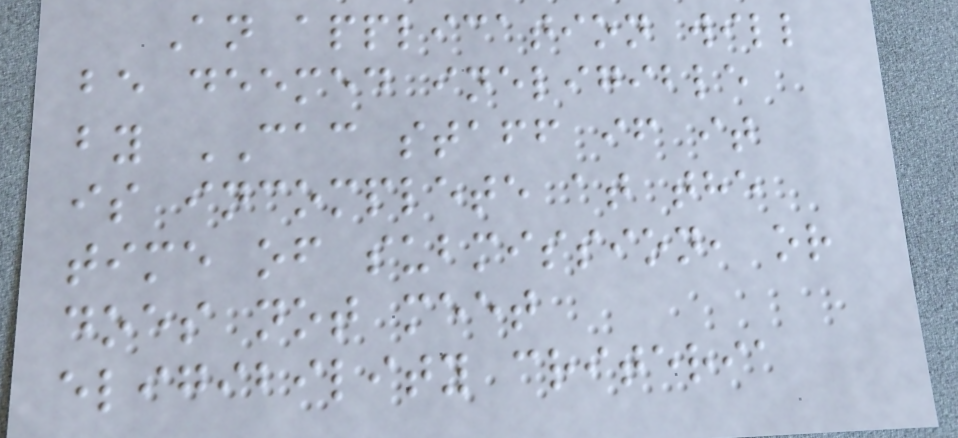An application will
be deemed ineligible
by CAC staff if it
is incomplete at the
time of submission, or
does not meet
eligibility criteria
